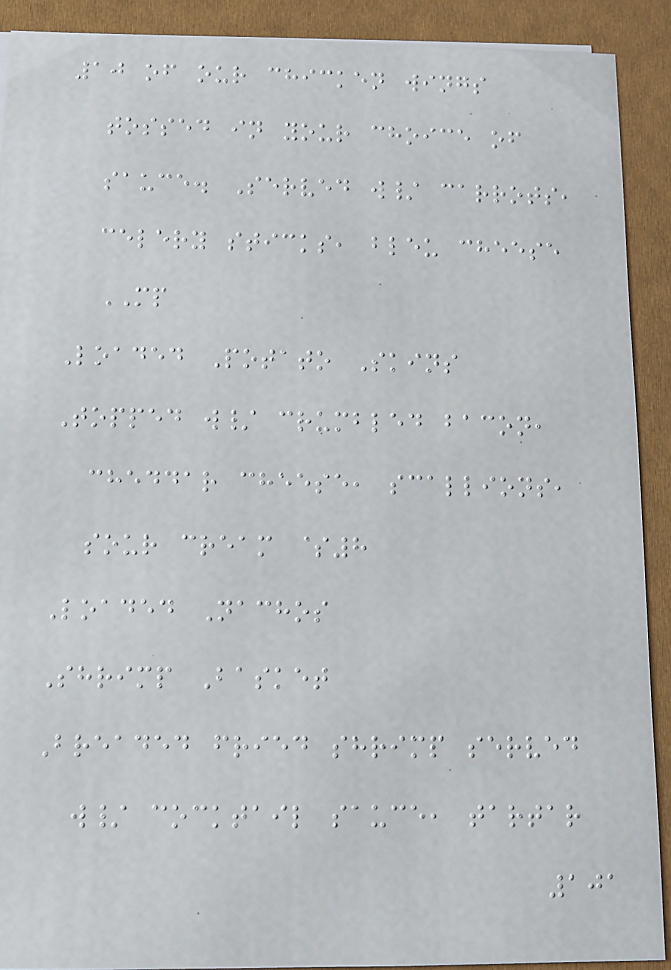10 of our chicken wings
tossed in your choice of
sauce. Served w/ carrots,
celery sticks, bleu cheese
MP
Loaded Potato Skins
Topped w/ crumbled bacon,
cheddar cheese, scallions,
sour cream $8
Loaded Nachos
Shrimp Basket
Breaded fried shrimp served
w/ cocktail sauce, tartar
101
